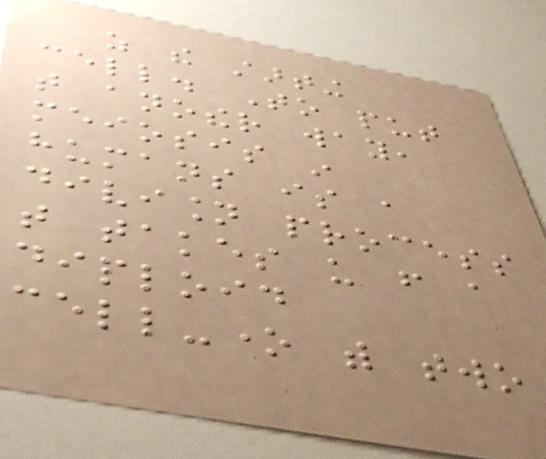as the starting
cell. To put
that another way,
meiosis in
humans is a
division process
that takes us from a
diploid
cell-one with two
